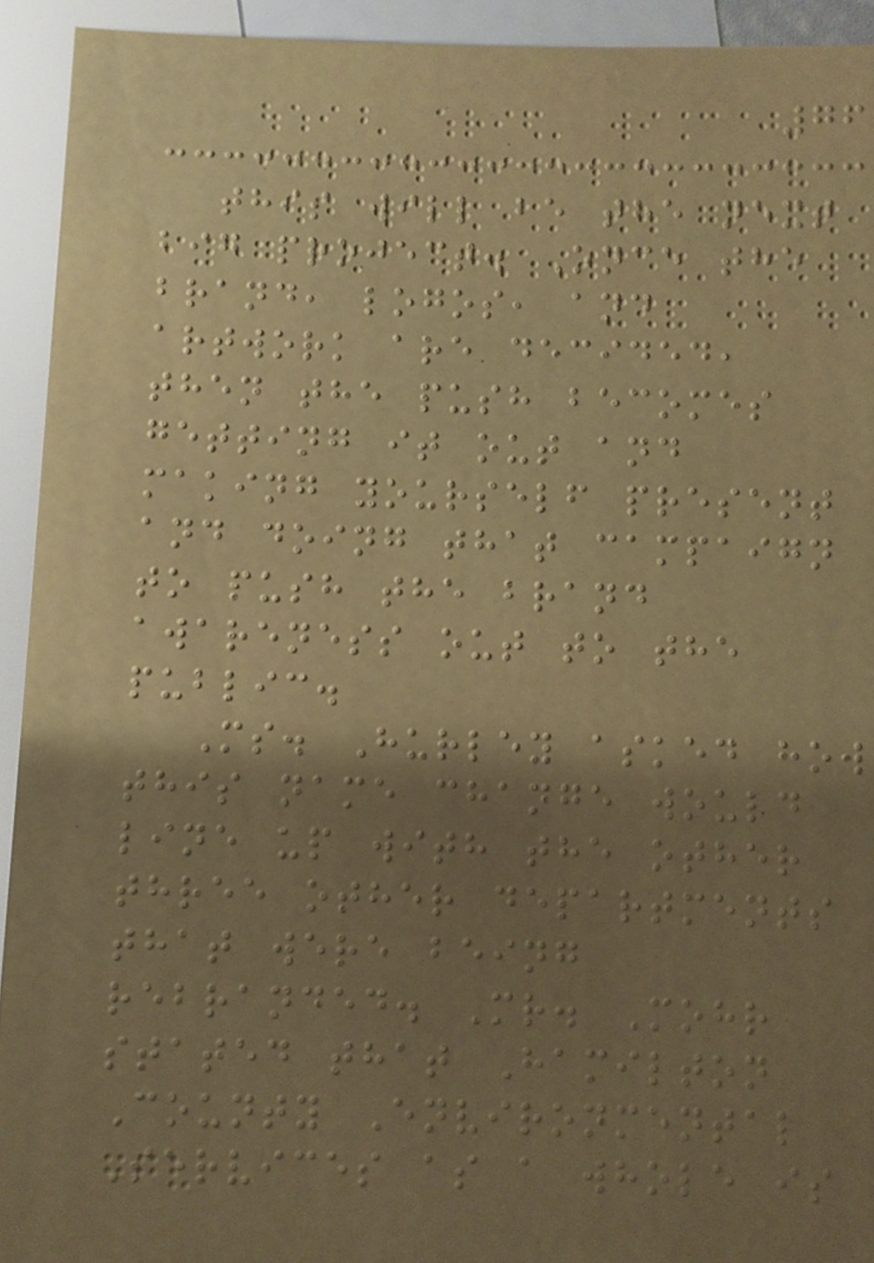76
this will be the next
big project. Once the
brand, logos, and
artwork are decided,
then the push becomes
getting it out and
making yourself present
and doing that campaign
to push the brand
awareness out to the
public.
Ms. Hurley asked how
this name change would
line up with the other
three other departments
that were being
rebranded. Mr. Mohr
stated that Hamilton
County Environmental
Services as a whole is
